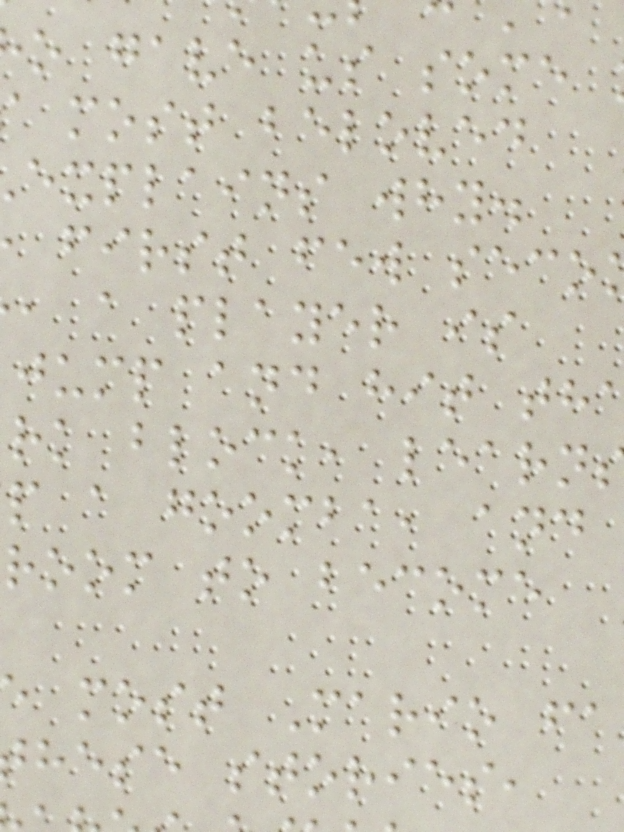o gave us some
most beloved
explains why.
first few seco
, a player is
jump and hit th
rk block, learn
p a goomba, and
room to become
most Mario fa
hese stories,
